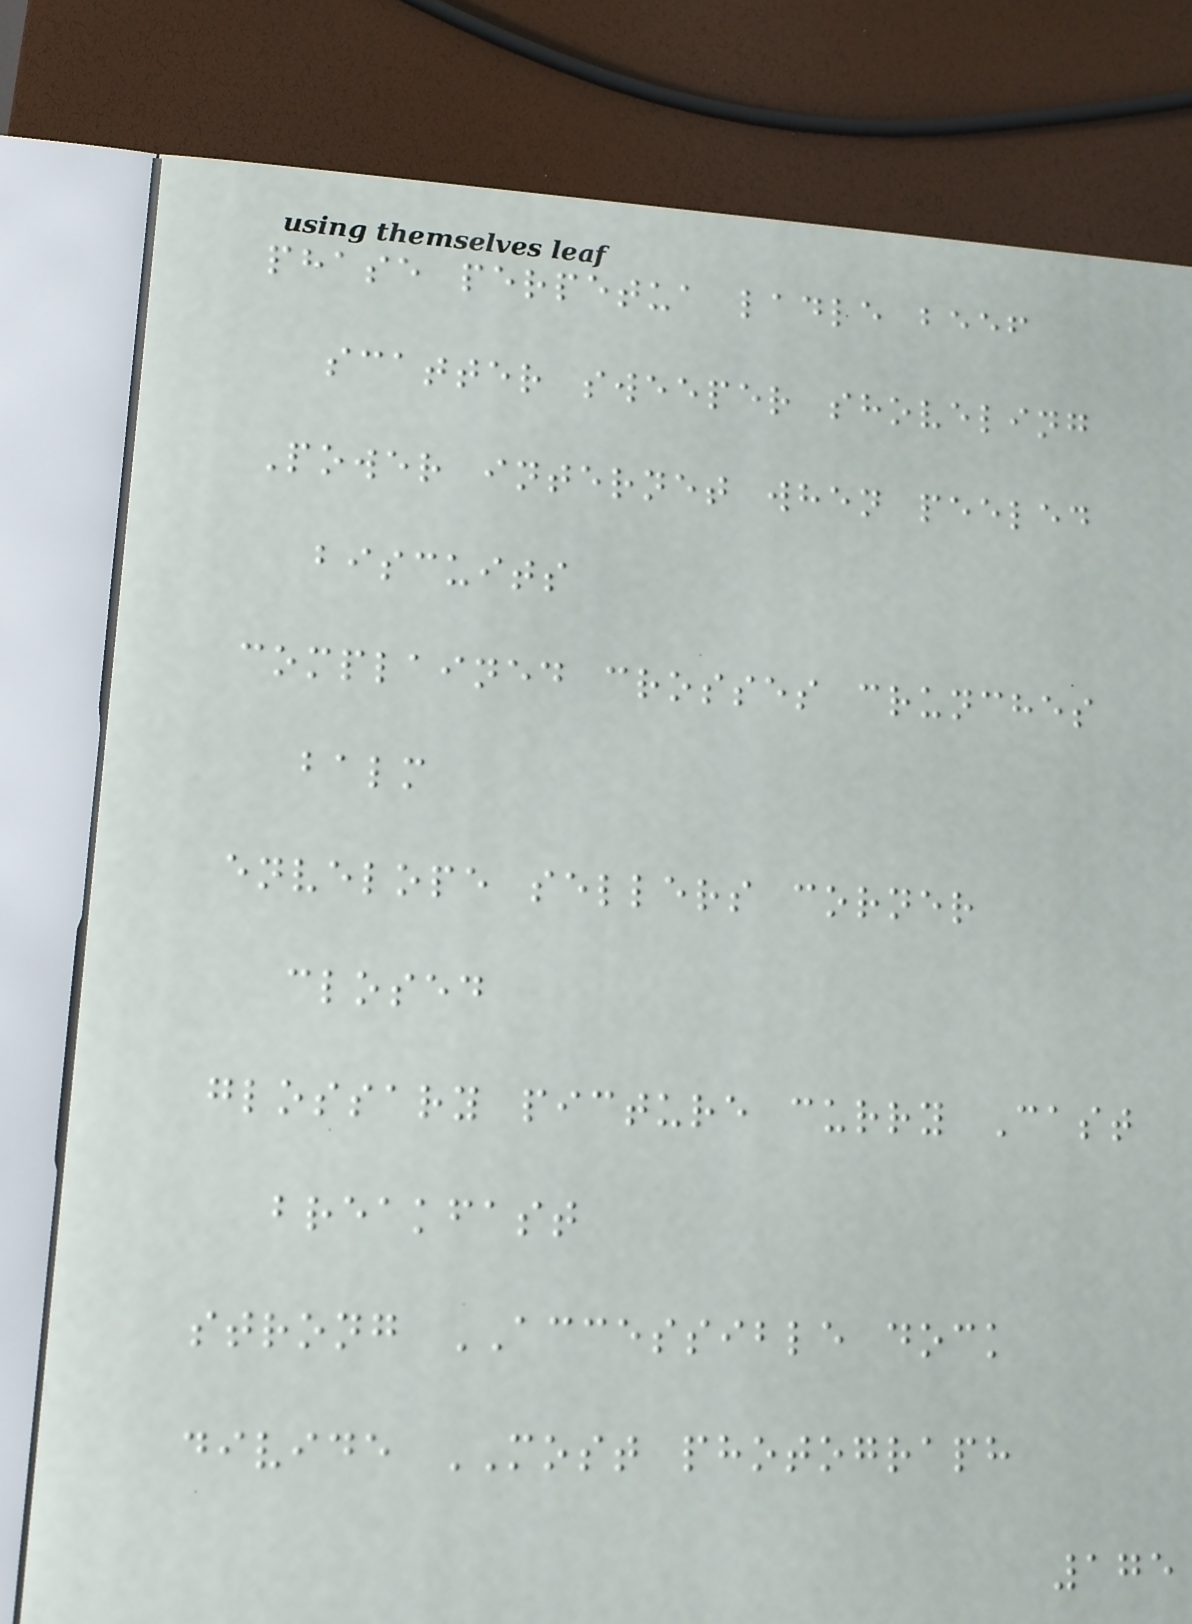phase perpetua ladle beef
scatter sweeper shoveling
Power internet when peeled
biscuits
complained crosses crunches
balm
envelope sellers corner
closed
glossary picture curry Cast
breakfast
strong ACCESSIBLE dock
divide MOST photograph
175
